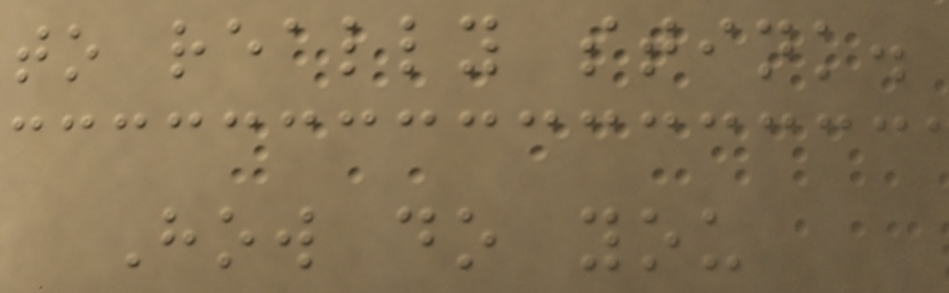to really stink.
How do you
